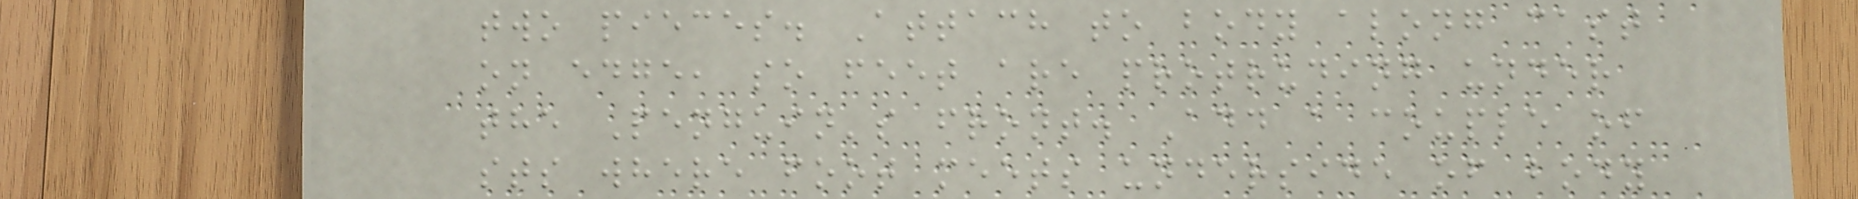two pieces. Attach to body along cast
on edge, so feet are protruding under
the Penguin's front. Add a couple of
sts where foot meets underside of body
